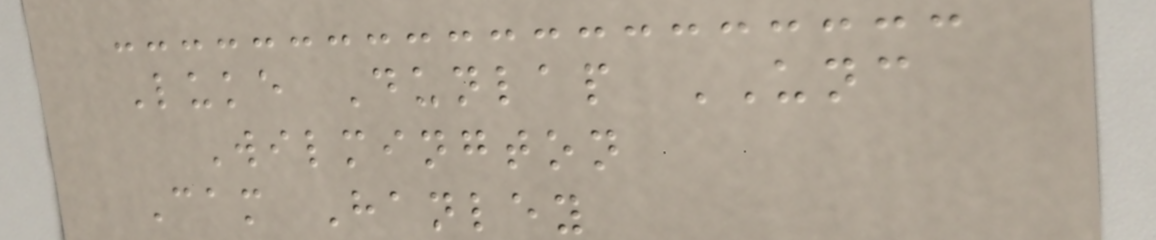Luke Dunlap UNC
Wilmington
Cam Hanley
